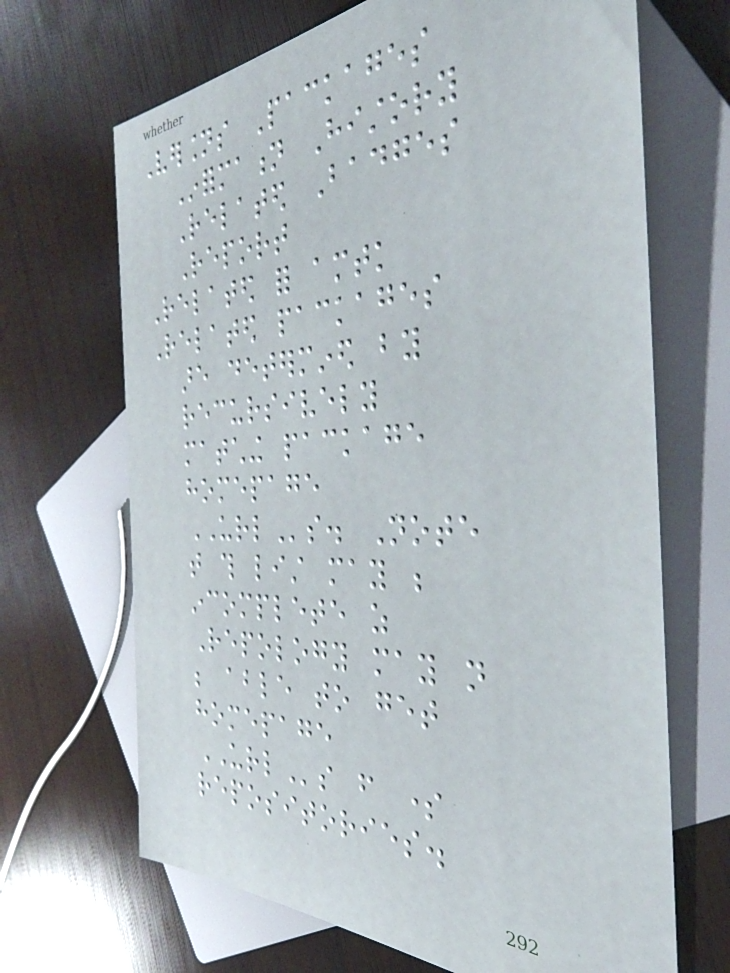Versions Packages
Information History
Related Badges
Report
Related for amtk
Related packages
are determined by
recursively
matching package
homepage
URLs. Note
that this list may be
incomplete as
Repology may not
be able to get
homepage
URLs from some
repositories.
